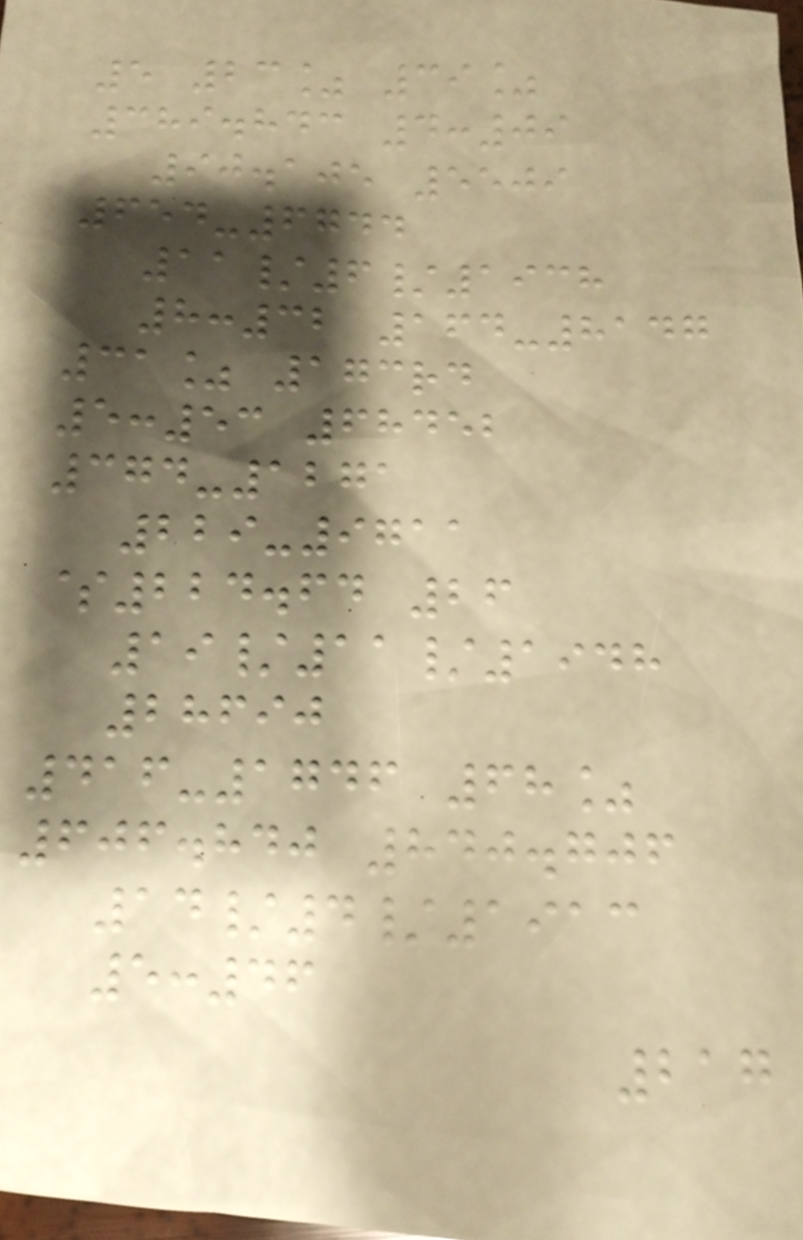5 23% 39%
389.843 4:09
90.105 5509
654-6744
11/6/1938
8:32 164-8147
31% 173rd
5:53 68452
374-1271
229-9711
$224.64 26
19/11/1948
28690
416-1746 68%
606.840 840.706
14/4/1913
5:46
217
